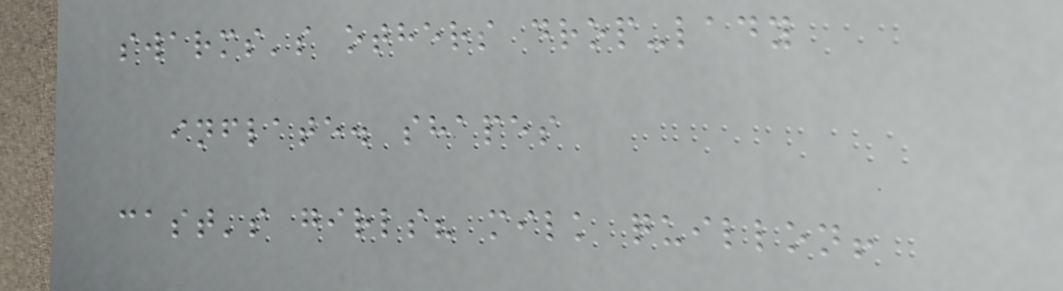swarms's others drop-lady
inflate. shapes
cast's girls? milk quillon!
